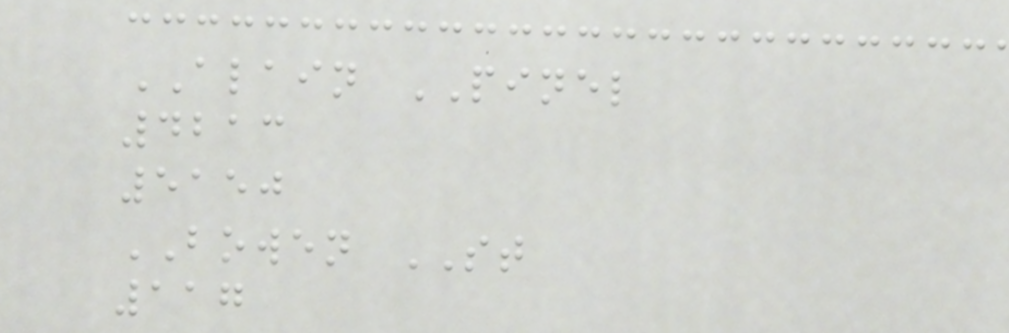ALAIN PINEL
4213
5150
BOWEN ST
117
